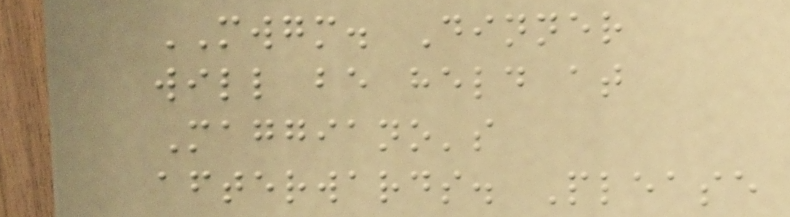MWGM. Dinner
will be held at
Maggiano's
afterwards. Please
